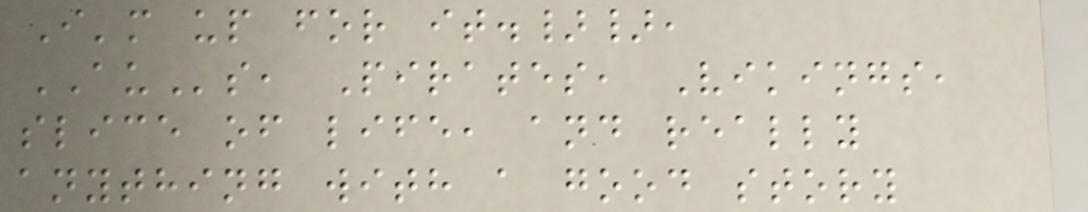I'm up for it.}},
AUs, Pirates, Vikings,
slice of life, and really
anything with a good story
